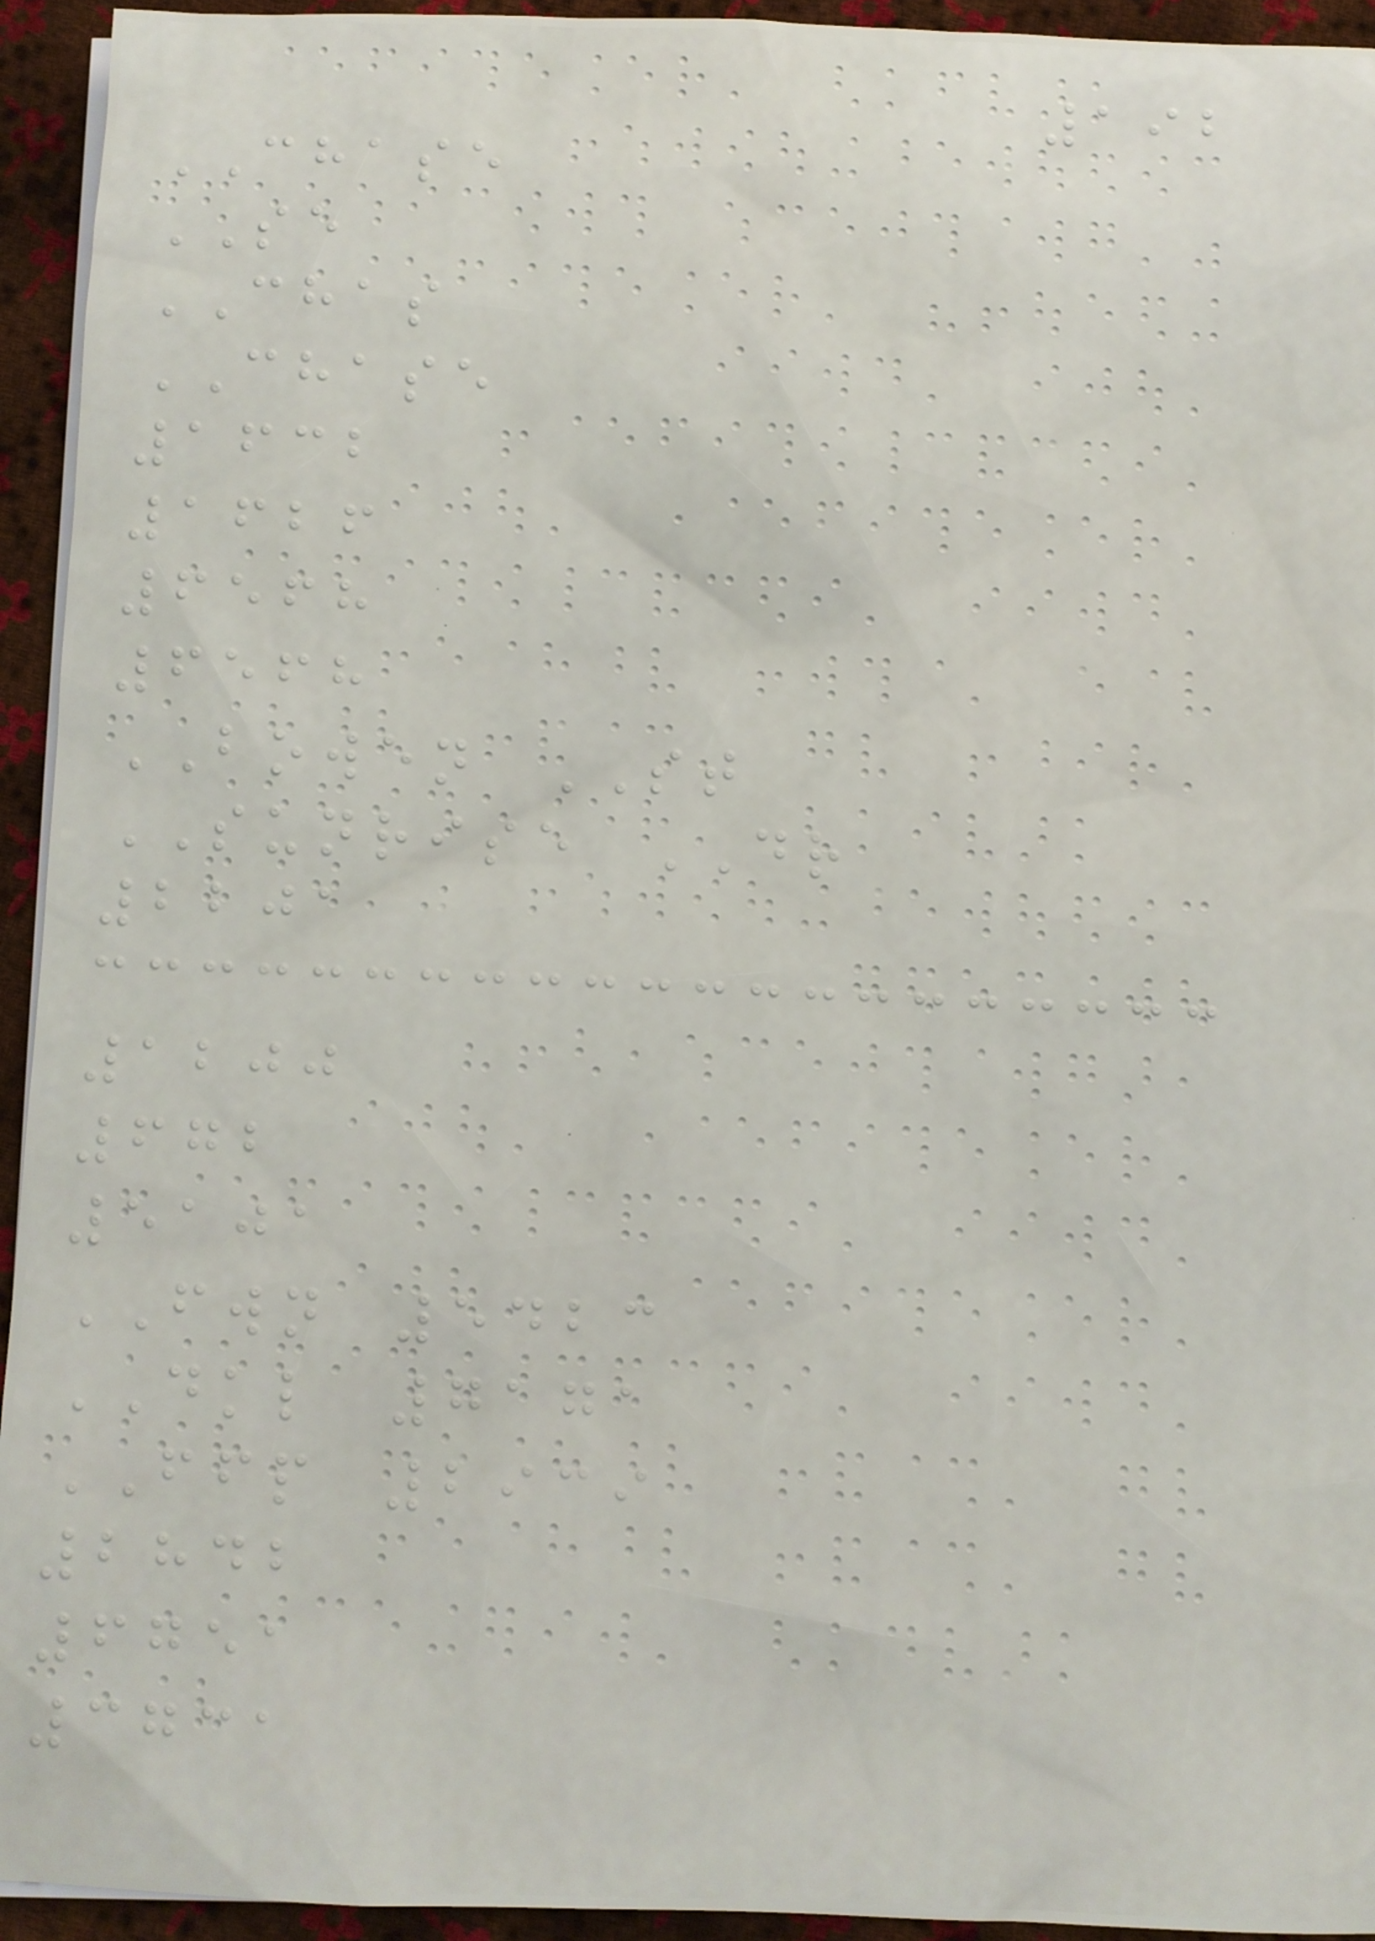192
CHASE
SE
CHAS
CHASE
1632
1626
6568
6568
BOWEN ST
SUNRISE DR
2201
1200
672
5101
FWN 5423
DKL 7171
FFP 2939
2842
6751
3731
